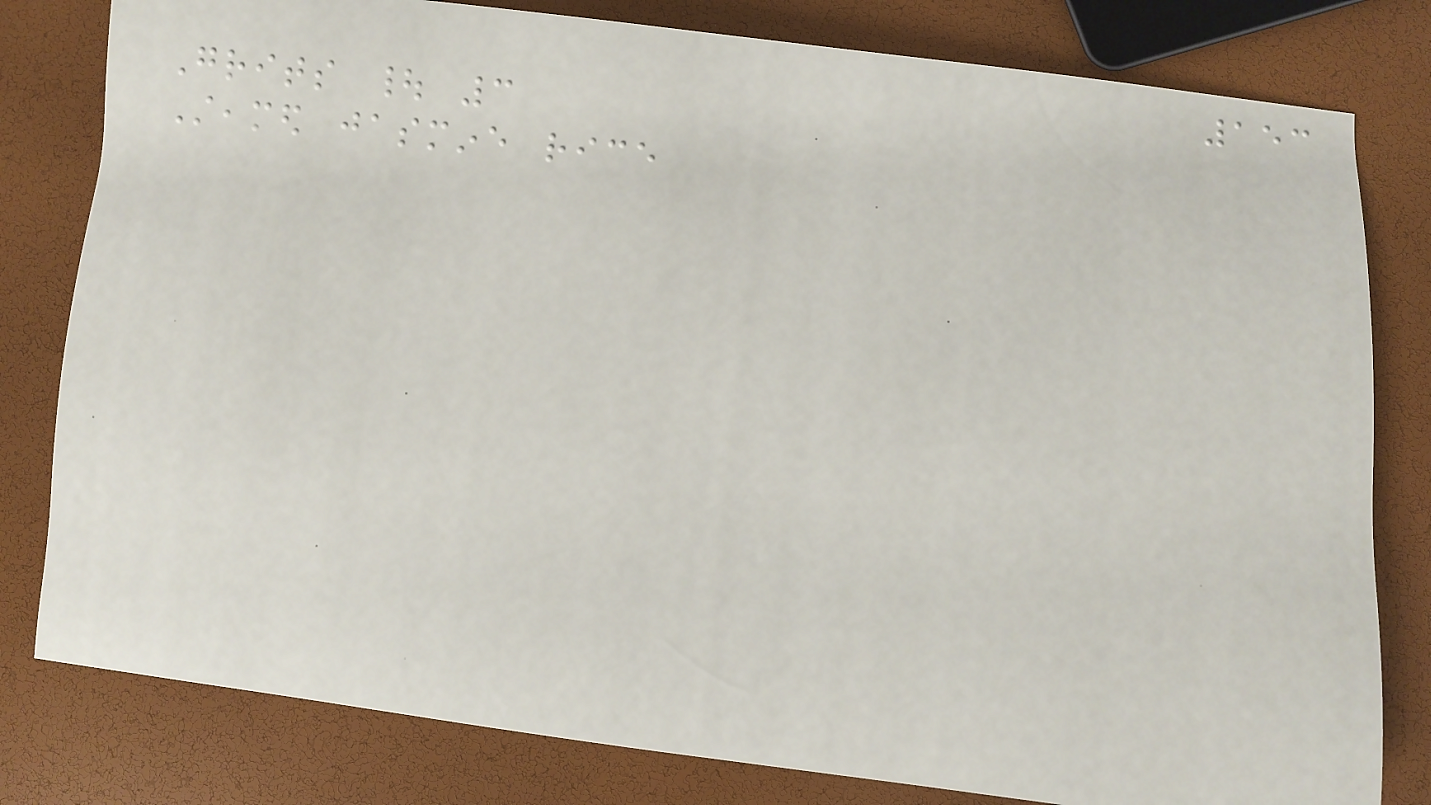153
Grits | 3
Steamed jasmine rice
